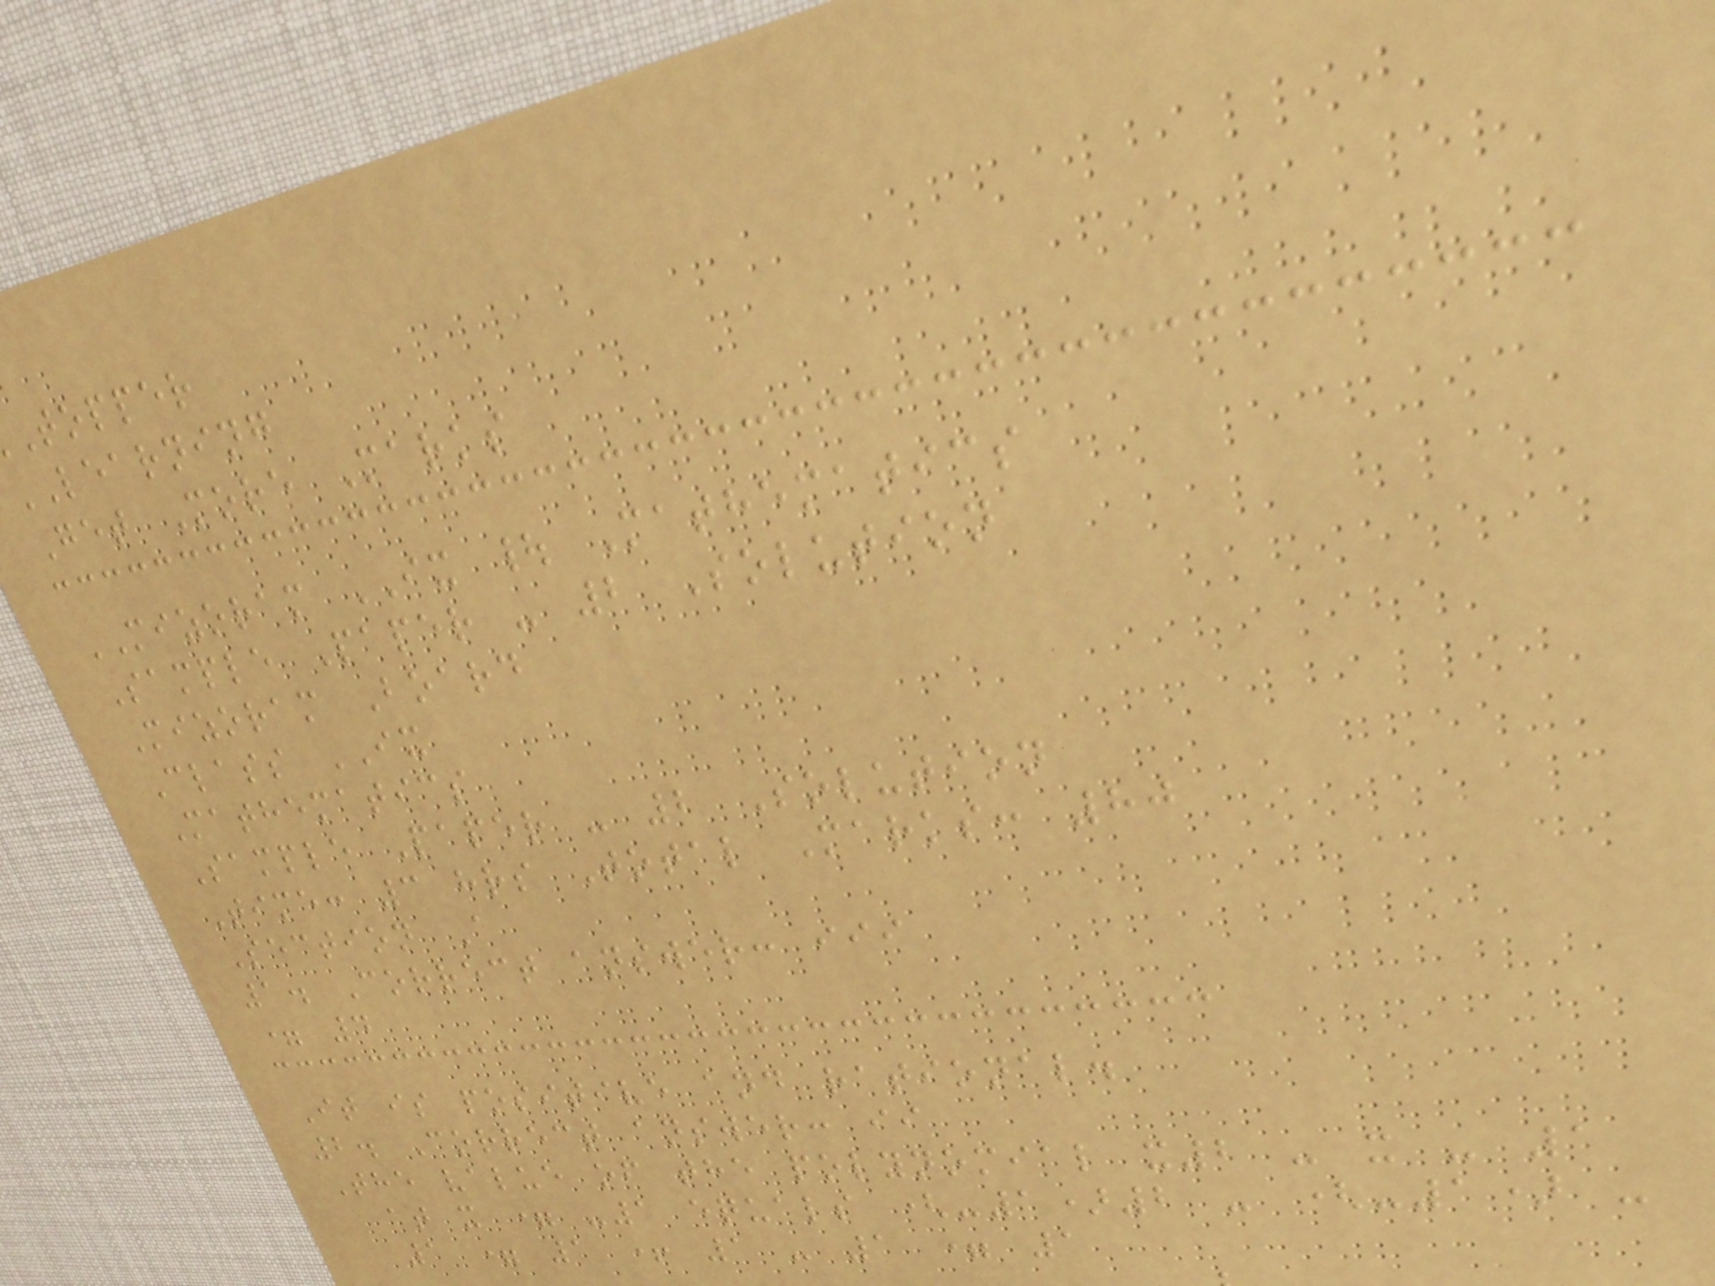topper
LEARNING
Get More Marks
MIZORAM IX | Mathematics
Sample Paper - 2 Solution
Mizoram Board
Class IX
Mathematics
Sample Paper - 2 Solution
Time: 3 hrs Total Marks: 80
Section A
1. Correct answer: iii
= 4
It is positive and rational.
2. Correct answer: ii
The value of the polynomial x2 - x - 1
at x = -1 equals (-1)2 - (-1) -
1 = 1 + 1 - 1 = 1
